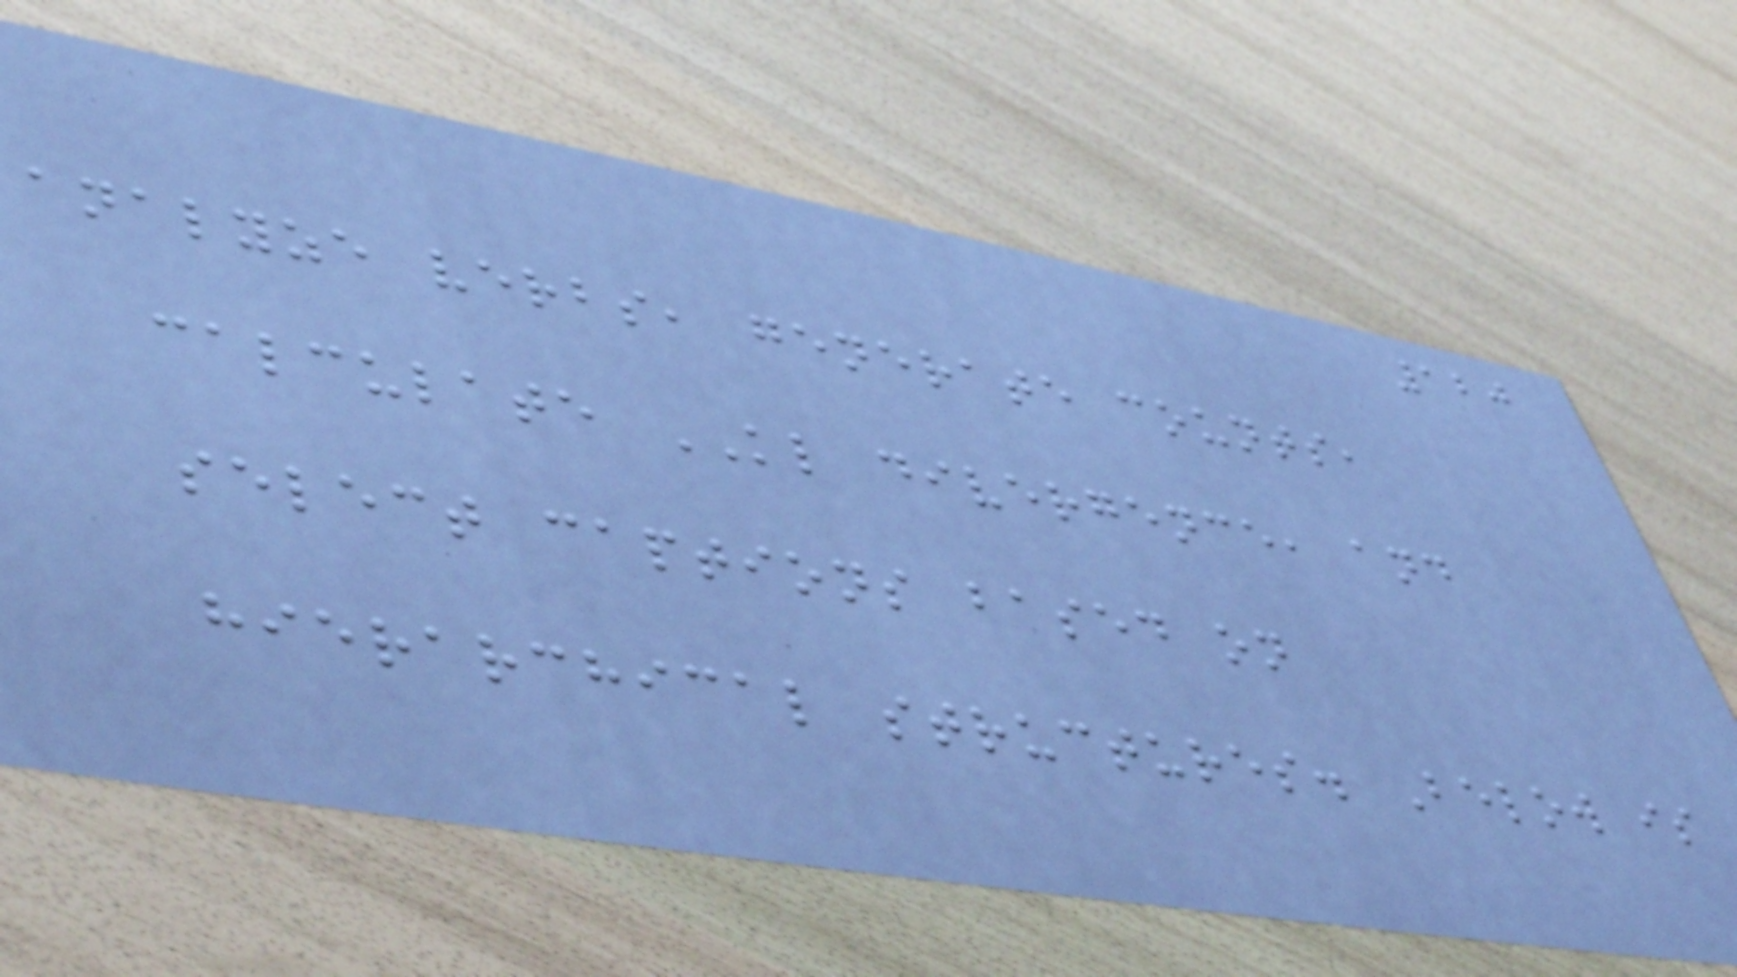120
analyze verbs, generate counts,
calculate KL divergence, and
select captions based on
hierarchical structures. Below is
